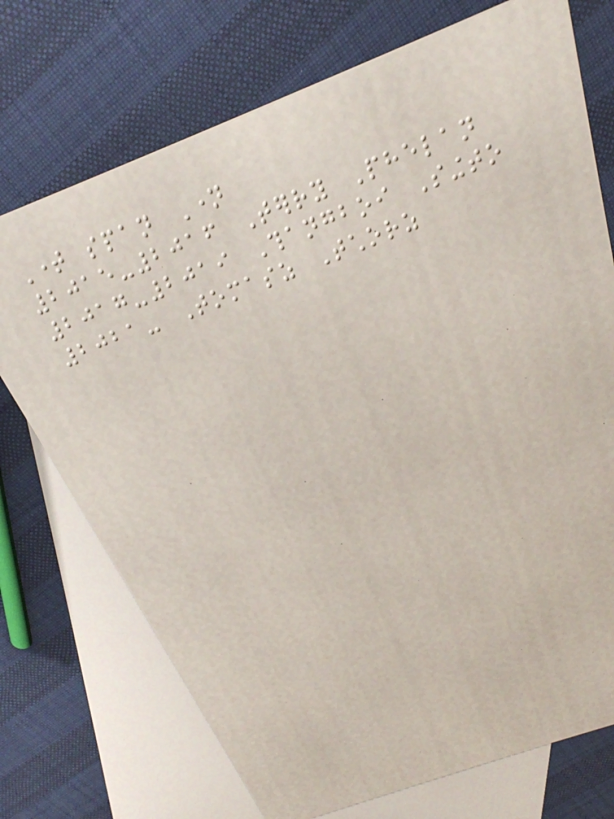Time span Name
2015-2016 Terry Phelan
2017-2019 Thangboi Singto
2021- Tomasz Tchorz
